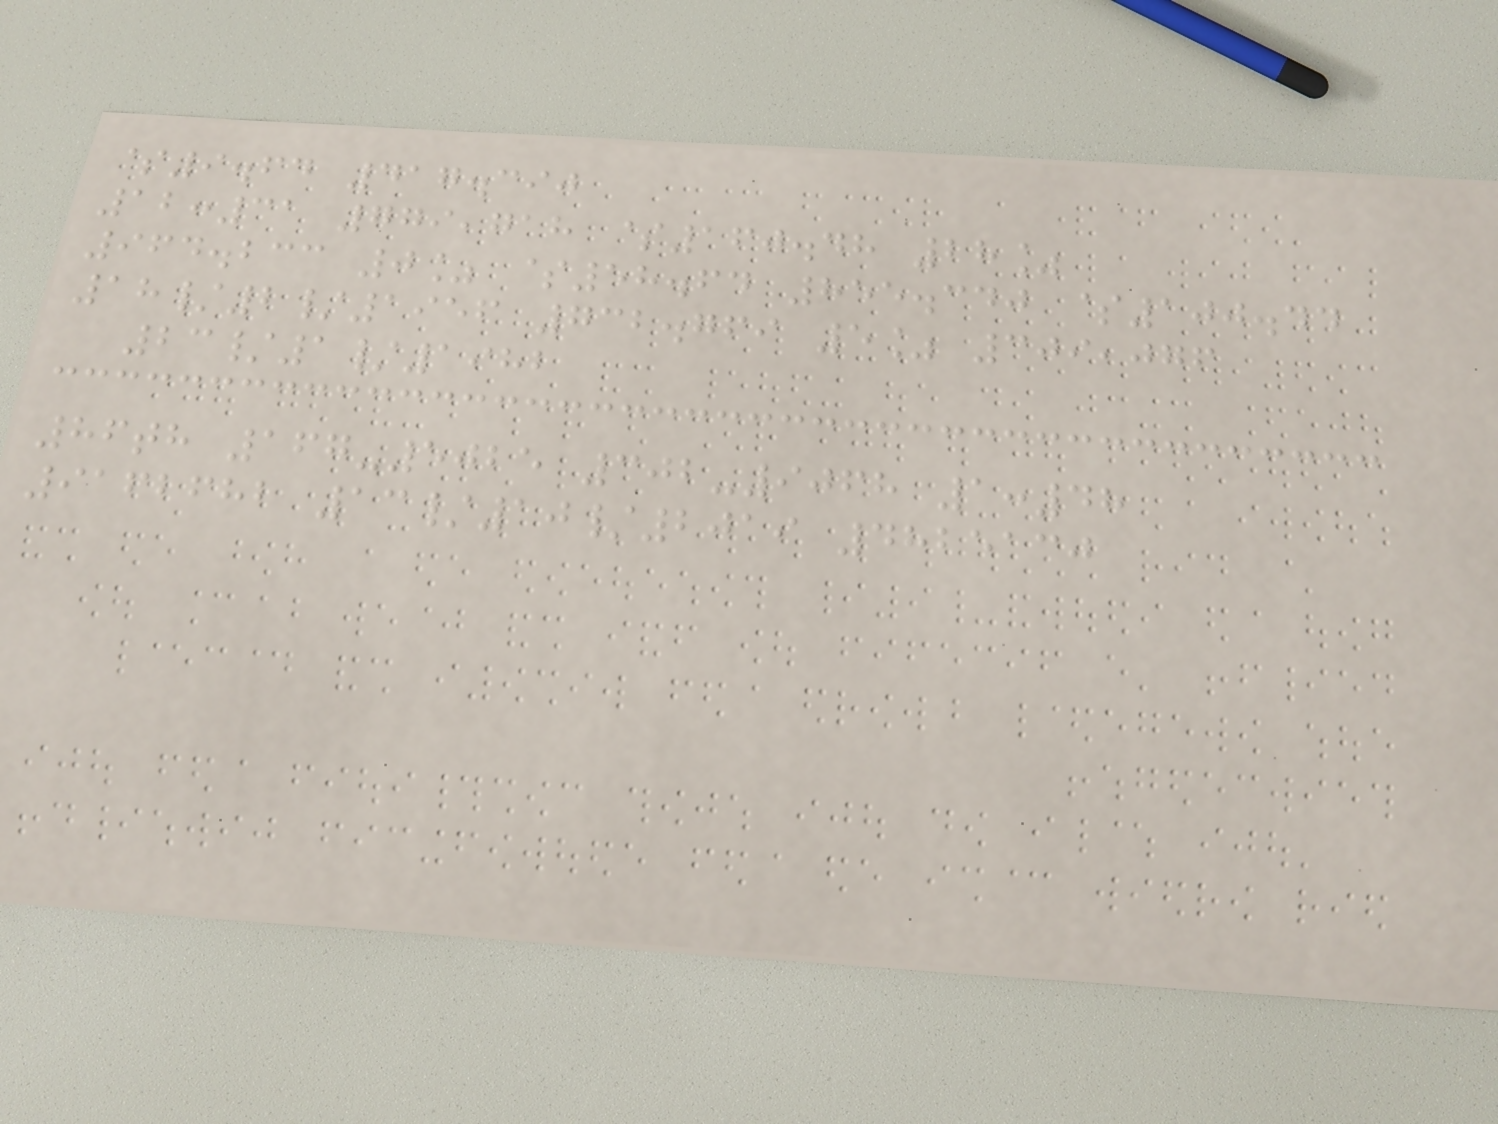$9.64 417.390
12:31 779,718 $160.48 28%
964.233 0% $58.64 855.340 $100.44
18/2/1956 732.769 5% 309,076
23/1/1982
86th 167-5025 302-9068 1:48
9162682 13/10/2019 4825130
